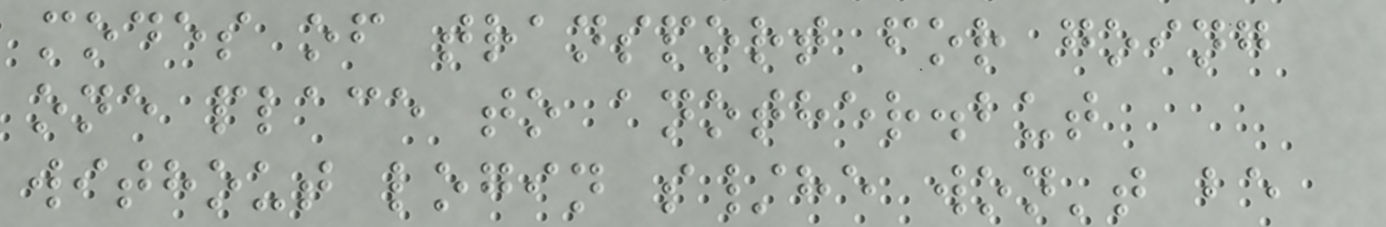modes of transport for going
one place to another.but
without login s/he won't be
